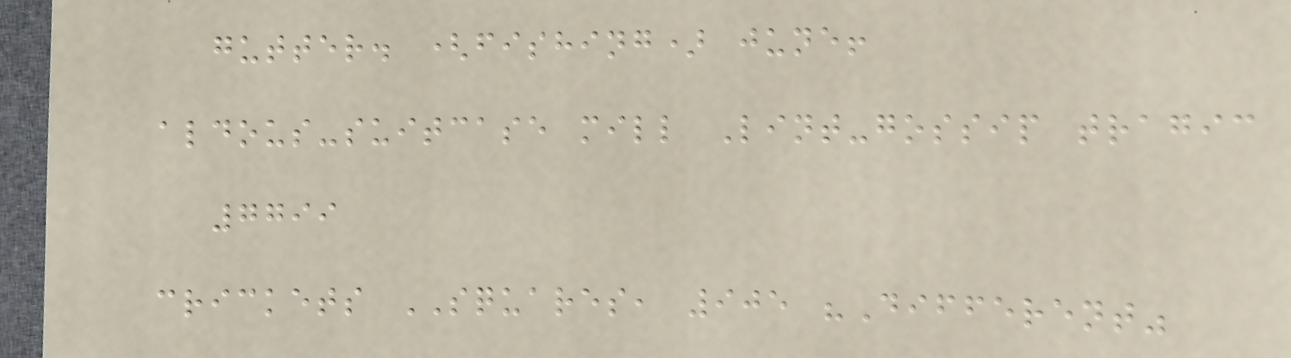gutter. (fishing) june!
aldous-suitcase mill Lint-gossip tragic
7799
crickets SQUARES, 905 "Different"
